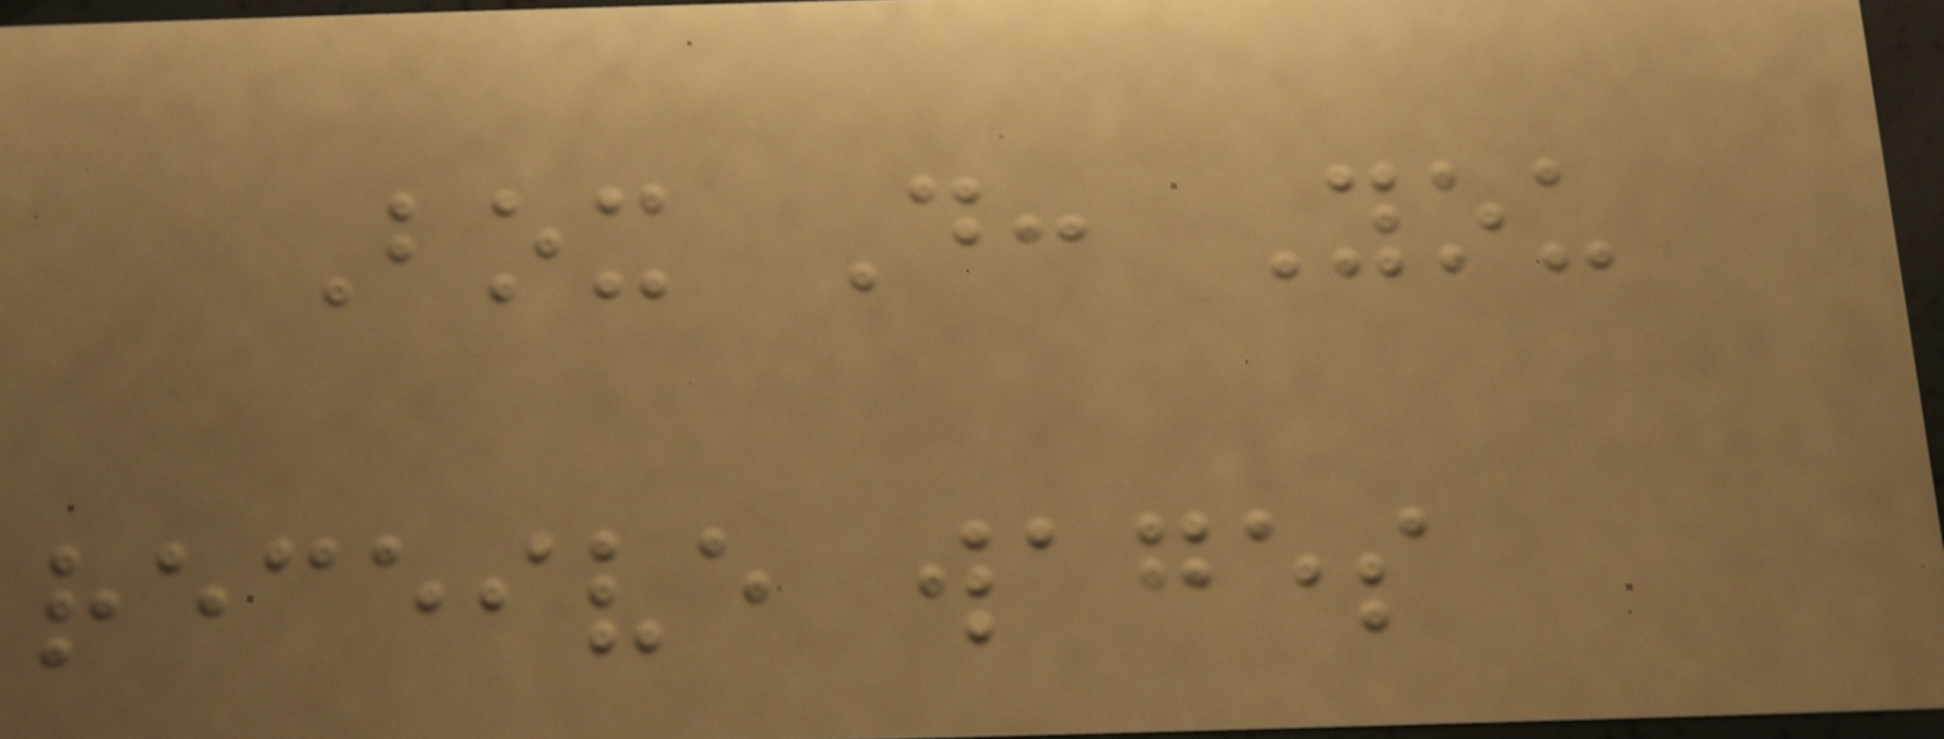Box D: You
receive wages
